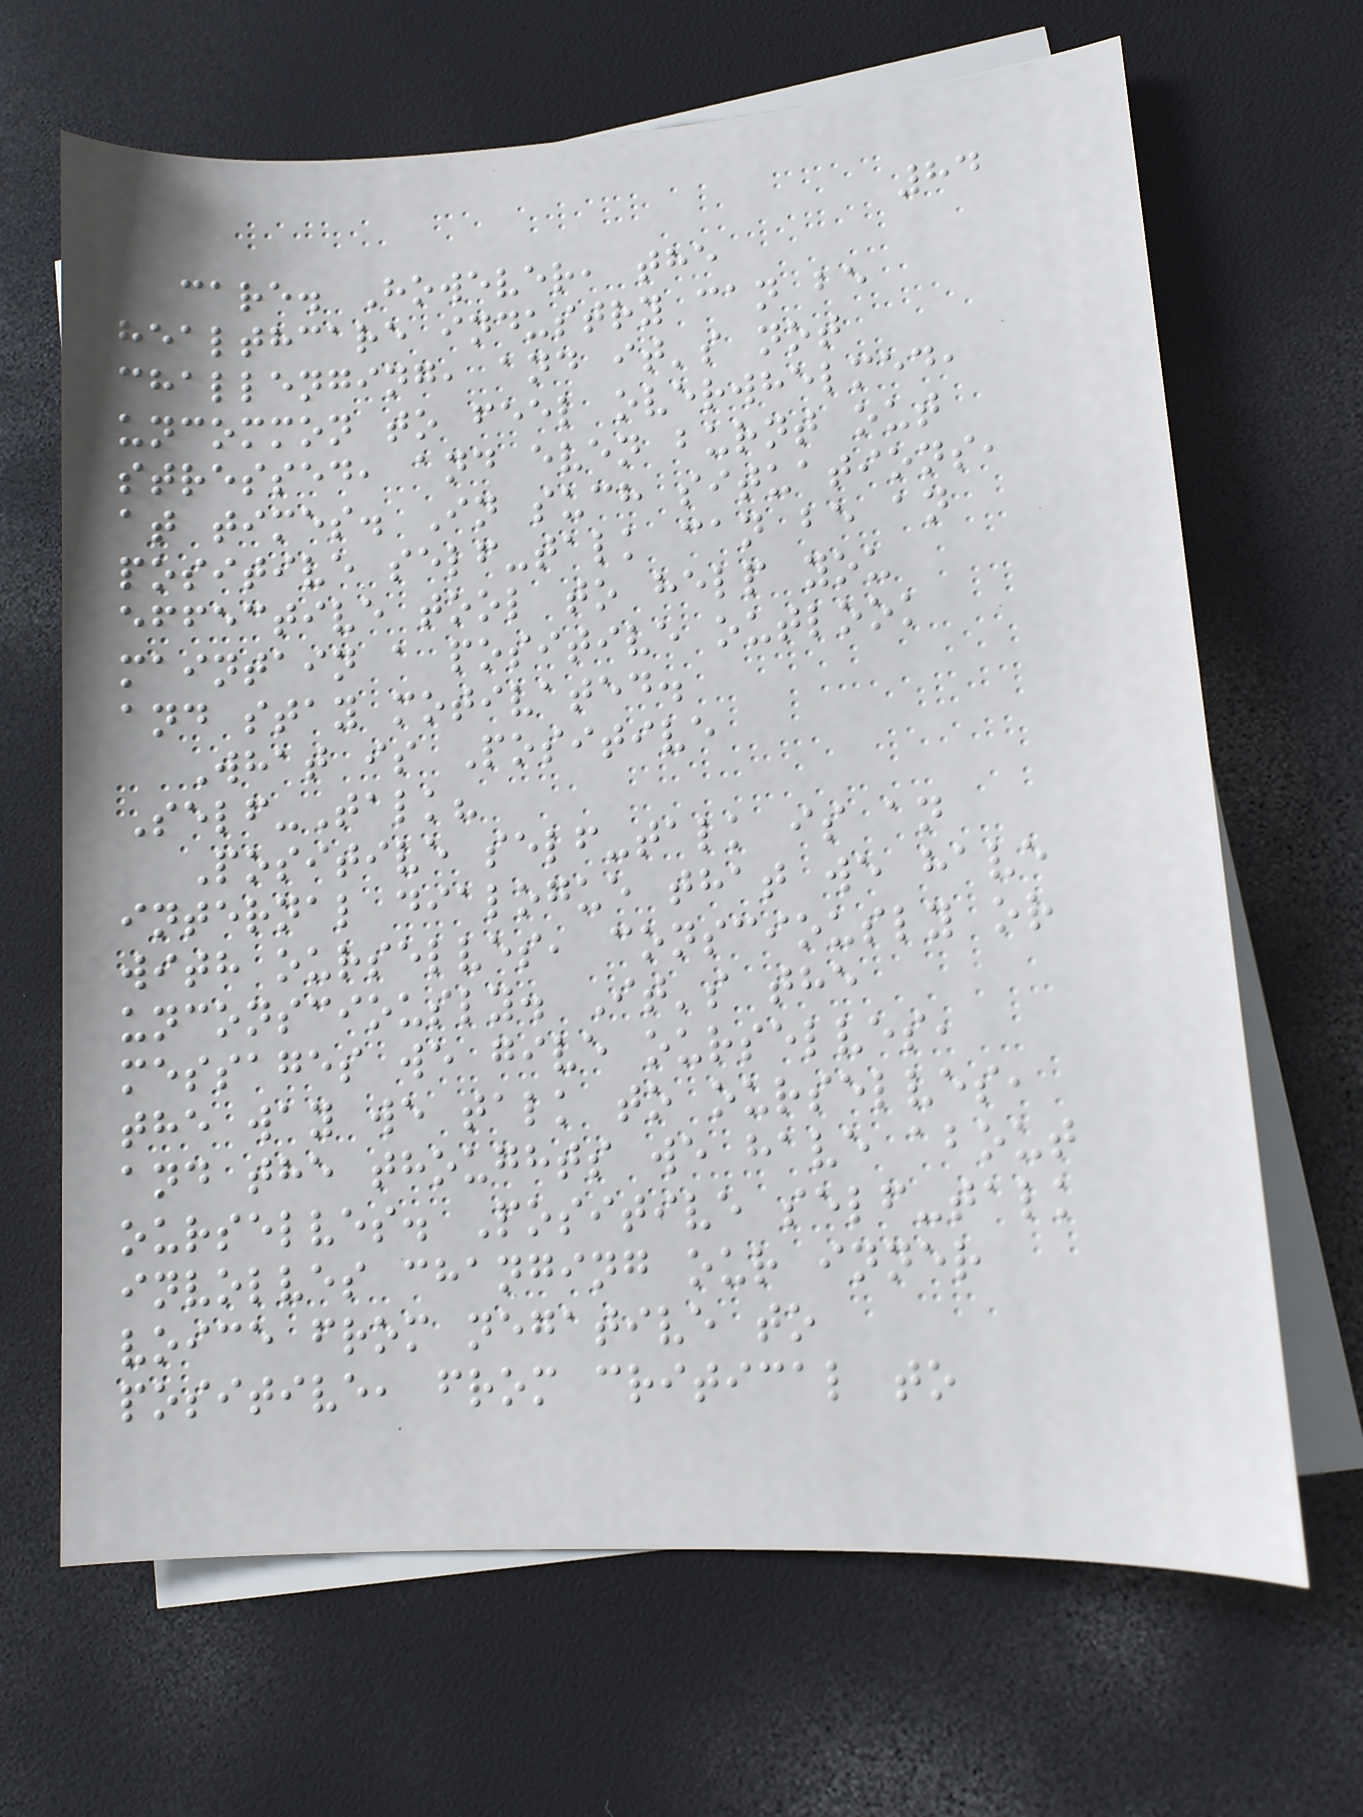84
care. However, the
healthcare industry can be
challenging, and it's not
uncommon to feel overwhelmed,
stressed, and even burnt out
at times. In such situations,
positive self-talk can be an
effective tool to help you
maintain a positive outlook
and stay motivated.
What is Positive
Self-Talk?
Positive self-talk is an
internal dialogue that we have
with ourselves, consciously or
unconsciously. It's the
messages we give ourselves,
the way we talk to ourselves,
and the thoughts we have about
ourselves. Positive self-talk
involves changing our inner
voice from negative to
positive, from critical to
